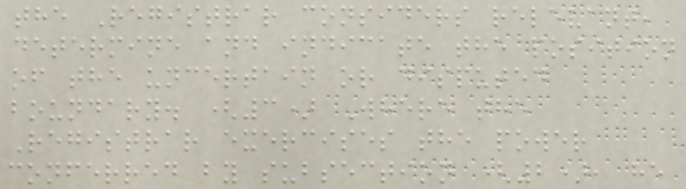the Registrar considers relevant,
determine and indicate the position
of the uncertain or disputed
boundary. (3) Where the
Registrar exercises the power
conferred by subsection (2), he
